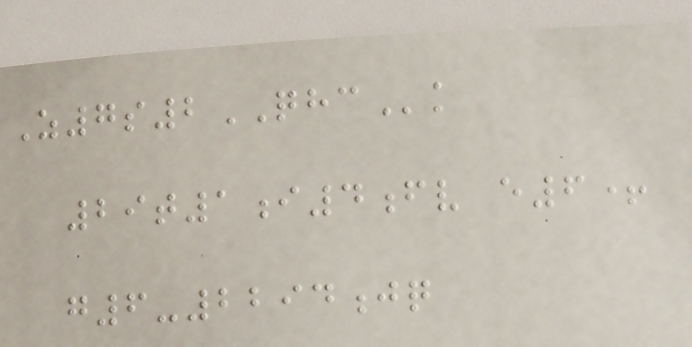Z7s2QHCk
29t1i4fv e6+
g6-2294jq
